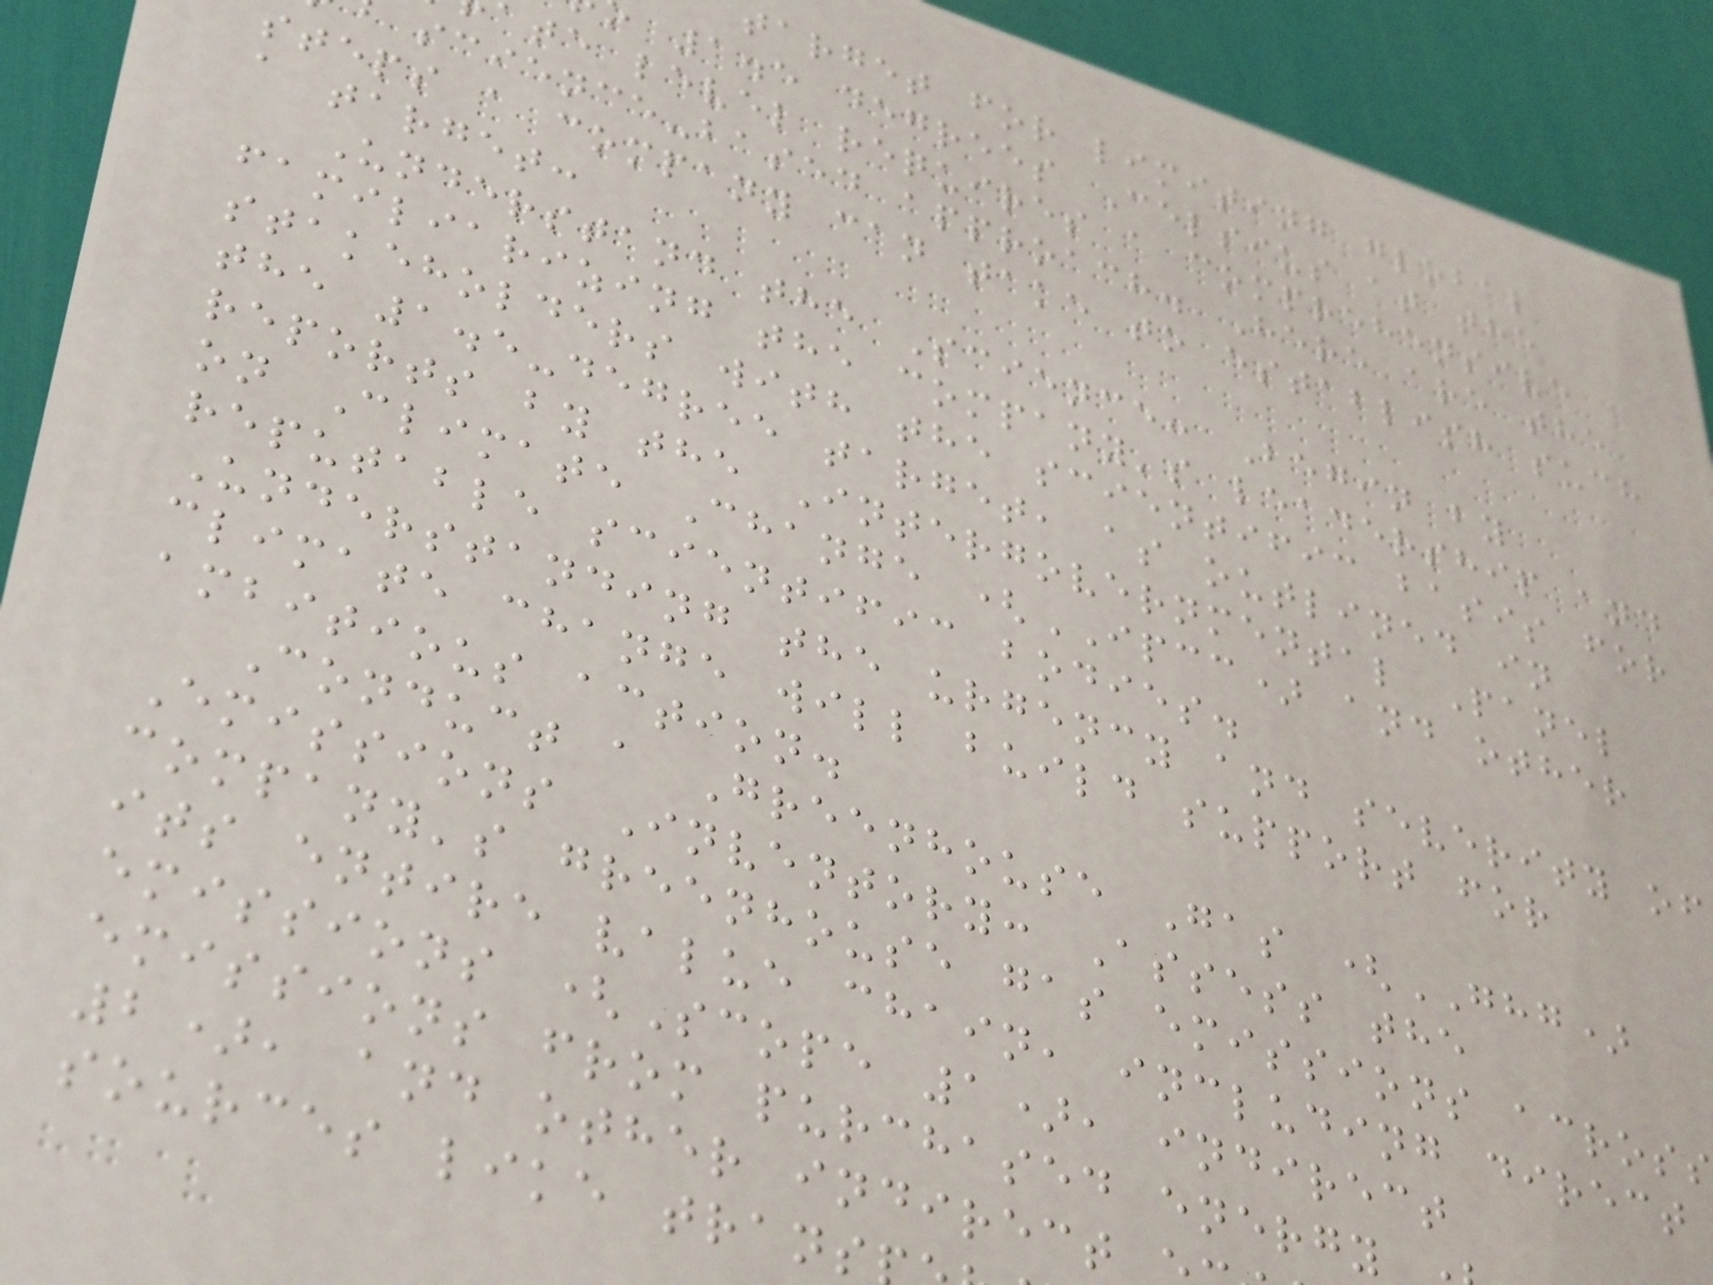target for limiting global
1.5 degrees Celsius at the
ate level requires a comprehensive
science-based approach. Here are the
steps a company can take to establish such
a target:
Understand the Science: Begin by
familiarizing the company's leadership and
stakeholders with the scientific basis for
the 1.5-degree target, as outlined in
reports by the Intergovernmental Panel
on Climate Change (IPCC) and other
reputable scientific bodies.
Understanding the urgency and severity of
climate change will build support for
ambitious action.
Conduct a Greenhouse Gas (GHG)
Emissions Inventory: Assess the
company's greenhouse gas emissions across
its entire value chain, including direct
emissions (Scope 1), indirect
emissions from purchased energy
2), and other indirect
sources like trans
